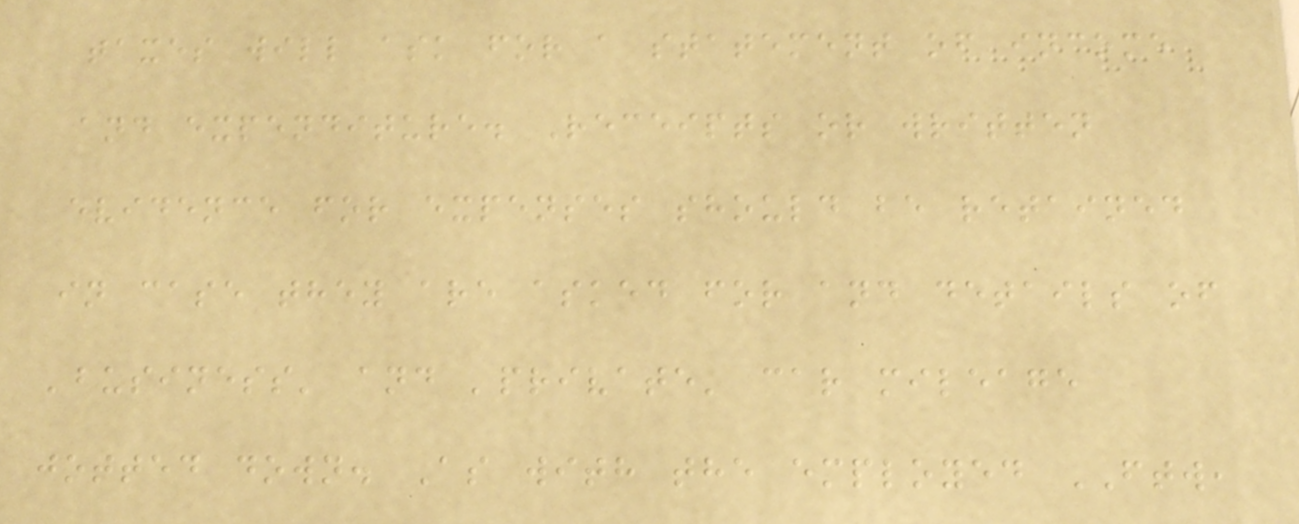taxes will ask for a statement of income
and expenditure. Receipts or written
evidence for expenses should be retained
in case they are asked for and details of
'business' and 'private' car mileage
jotted down. As with the employed FTW,
